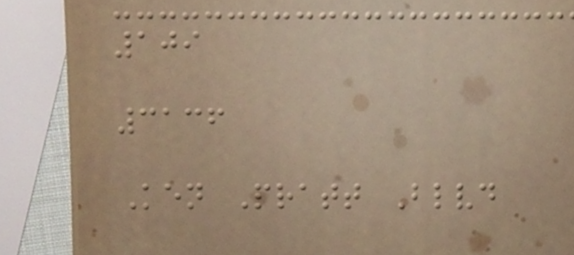109
3136
Ken Pratt Blvd
